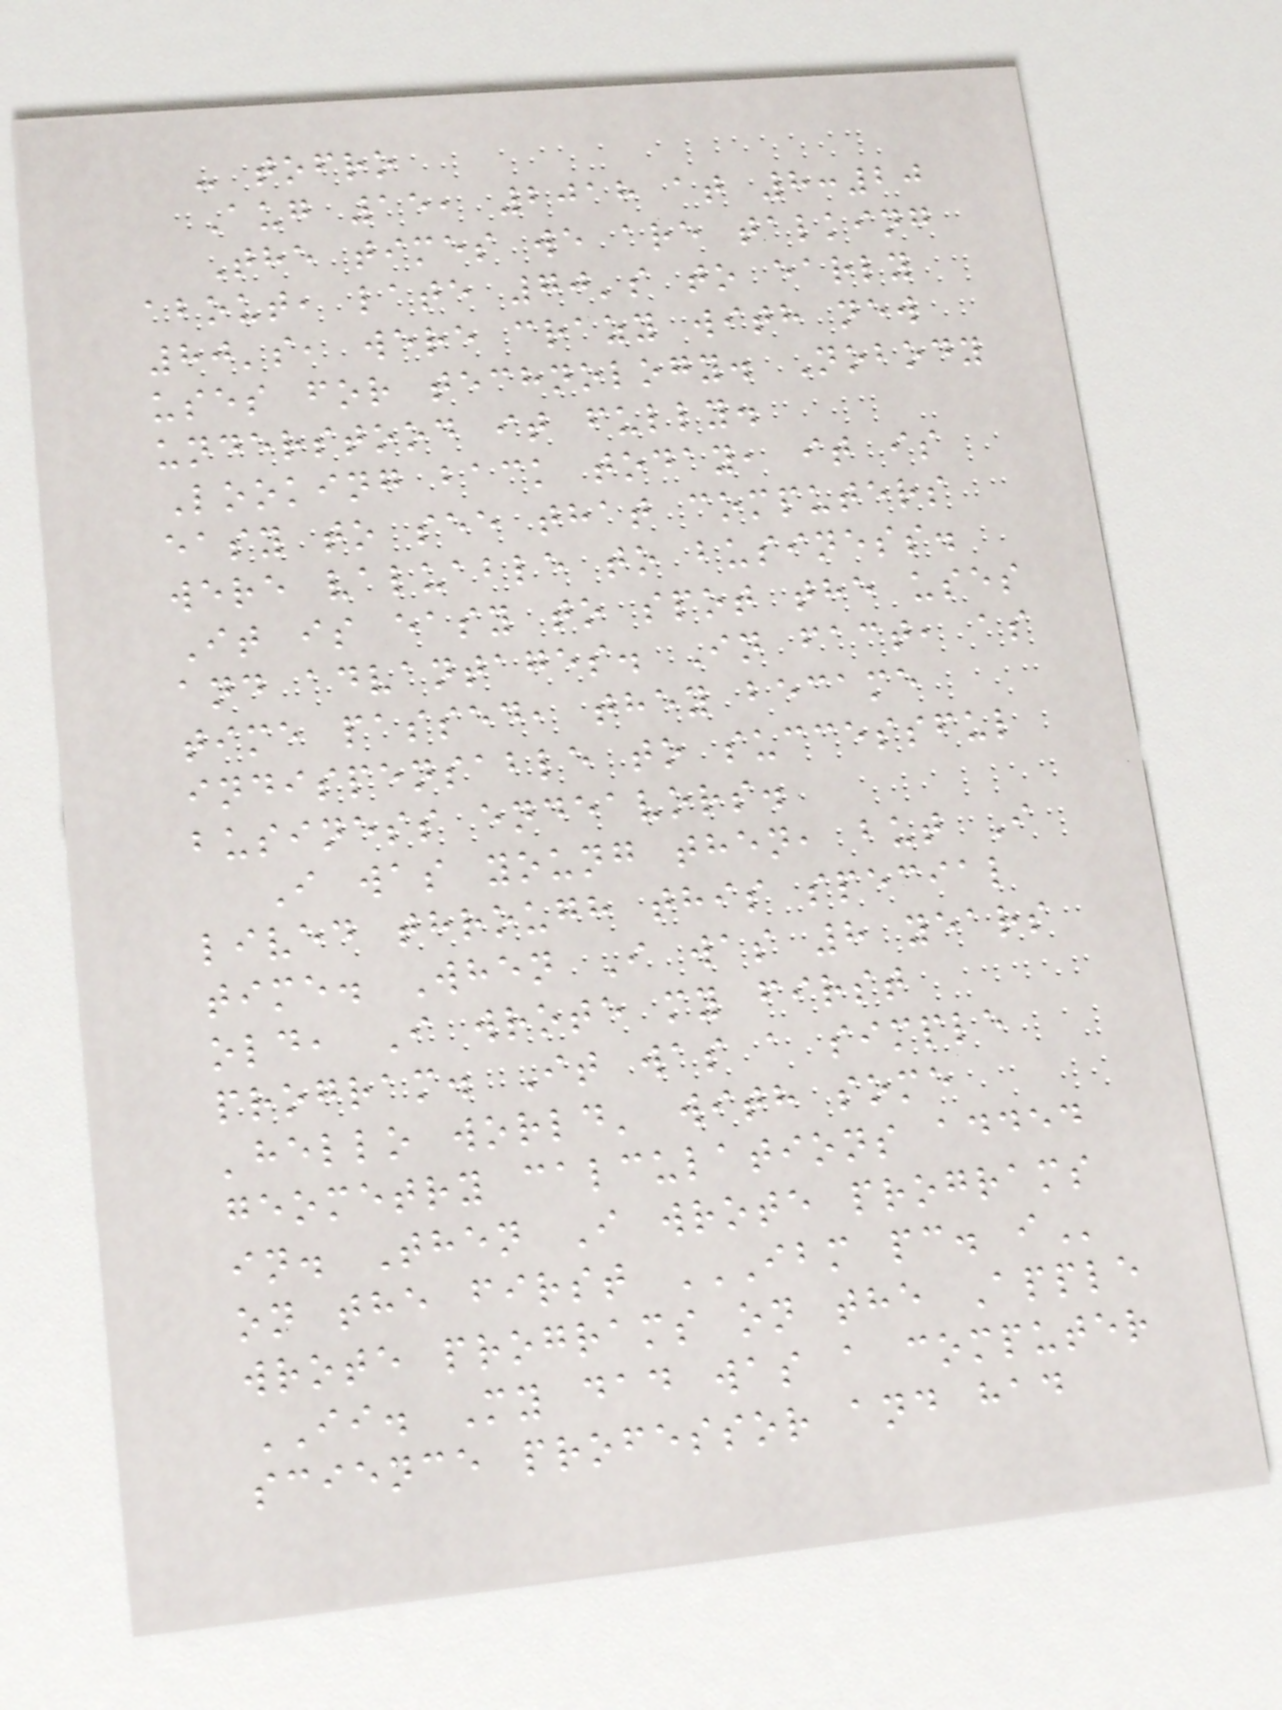- tofro
Aug 15, 2018 at 8:20
The times we are talking
about, late 70's to early
80's, were crazy with new
uses for technology. Nobody
understood it fully.
Looking back today, it is
easy to see that computers
were valuable to business.
It is easy to spot the uses
and advantages. In fact, as
time passed, they became
indispensable to successful
business endeavors.
I was young then, but I
lived through this special
time. When I was 8 years
old, I wrote my first
program. It was a simple
'hello world' with some
geometry calculations added
in. Then I wrote programs
on the first IBM PC. I
wrote programs on the Apple
II. My dad was a computer
science professor and had
